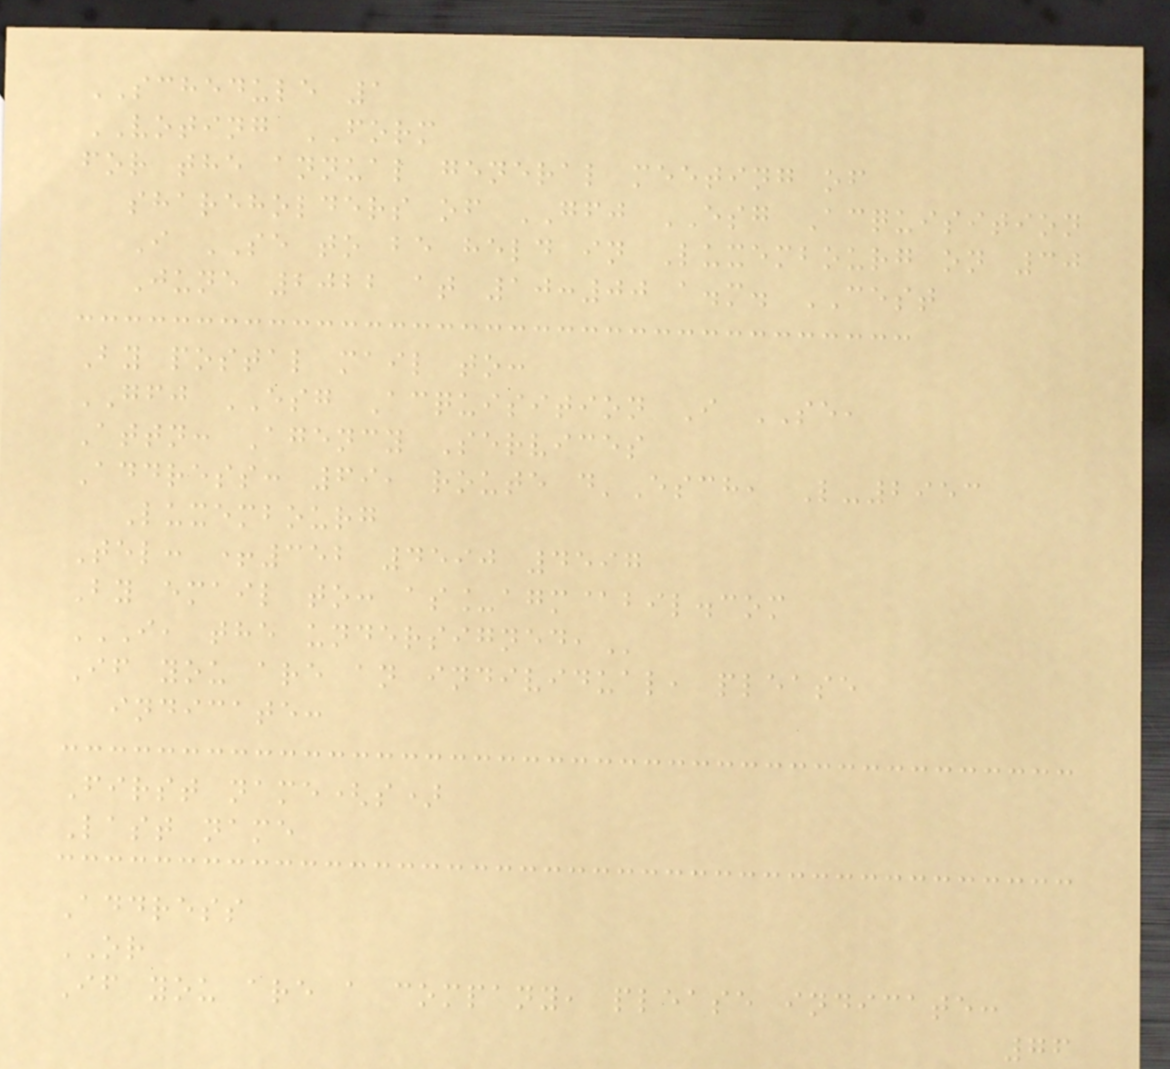SCHEDULE 1
VOTING FORM
for the annual general meeting of
shareholders of GFJ ESG Acquisition
I SE to be held in Luxembourg on 30
June 2022 at 10:00 a.m. CEST
By postal mail to:
GFJ ESG Acquisition I SE,
Attn: Agency Services
Address: 69, route d'Esch, L-2953
Luxembourg
Tel: +352 4590 4597
By email to: as_agm@bil.com
I, THE UNDERSIGNED,
If you are an individual, please
indicate:
First name(s)
Last name
Address
OR
If you are a company, please indicate:
76
